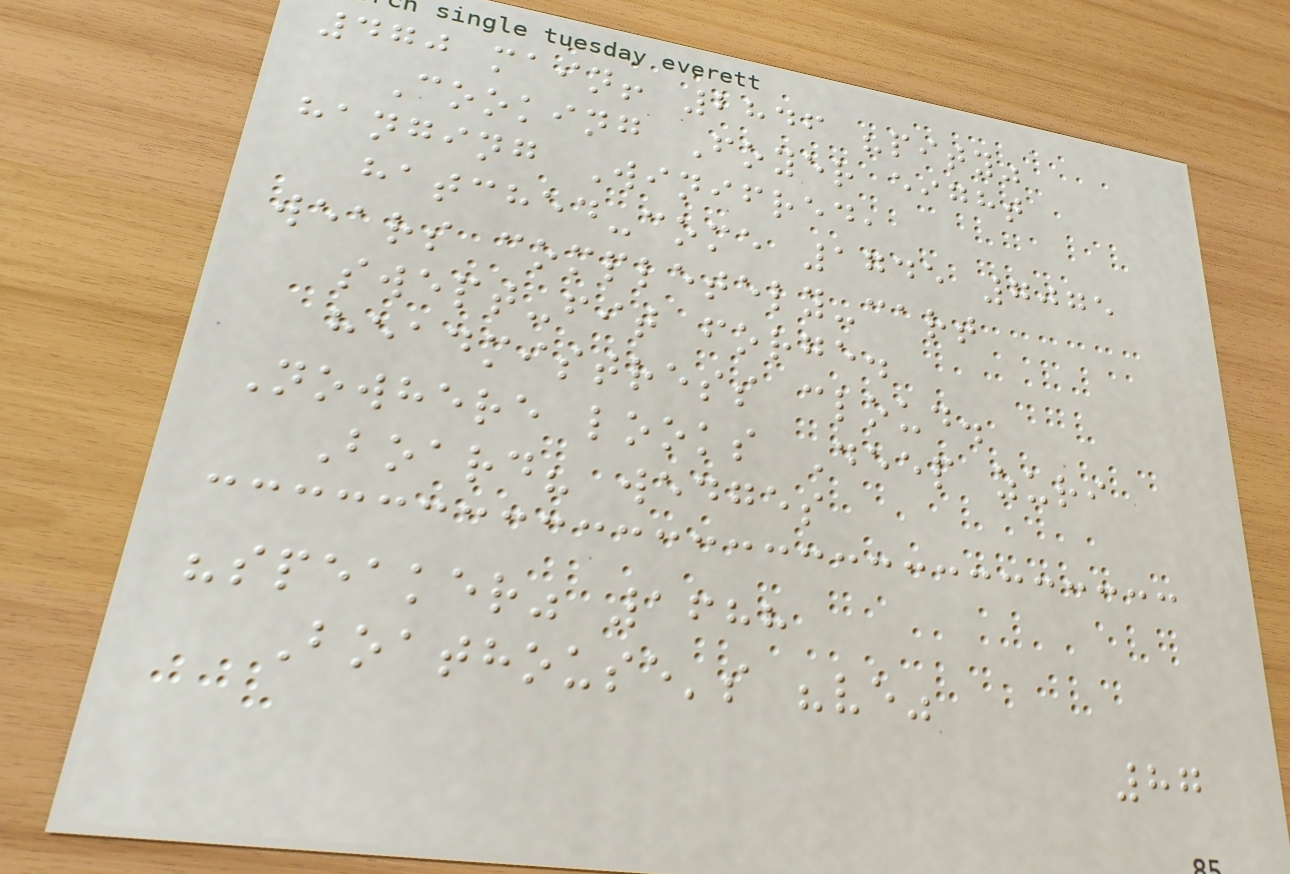470 main! 2846 "pity"
Cooking Foyer eight
hanging Winifred,
hatched-come 1745 7075
wears completely-cart
swept-fit forge.
headmistress cloud.
Nowhere looks Deep zuri
Board? wedges
"speaker" 1688
Boathouse's "ve"
87
